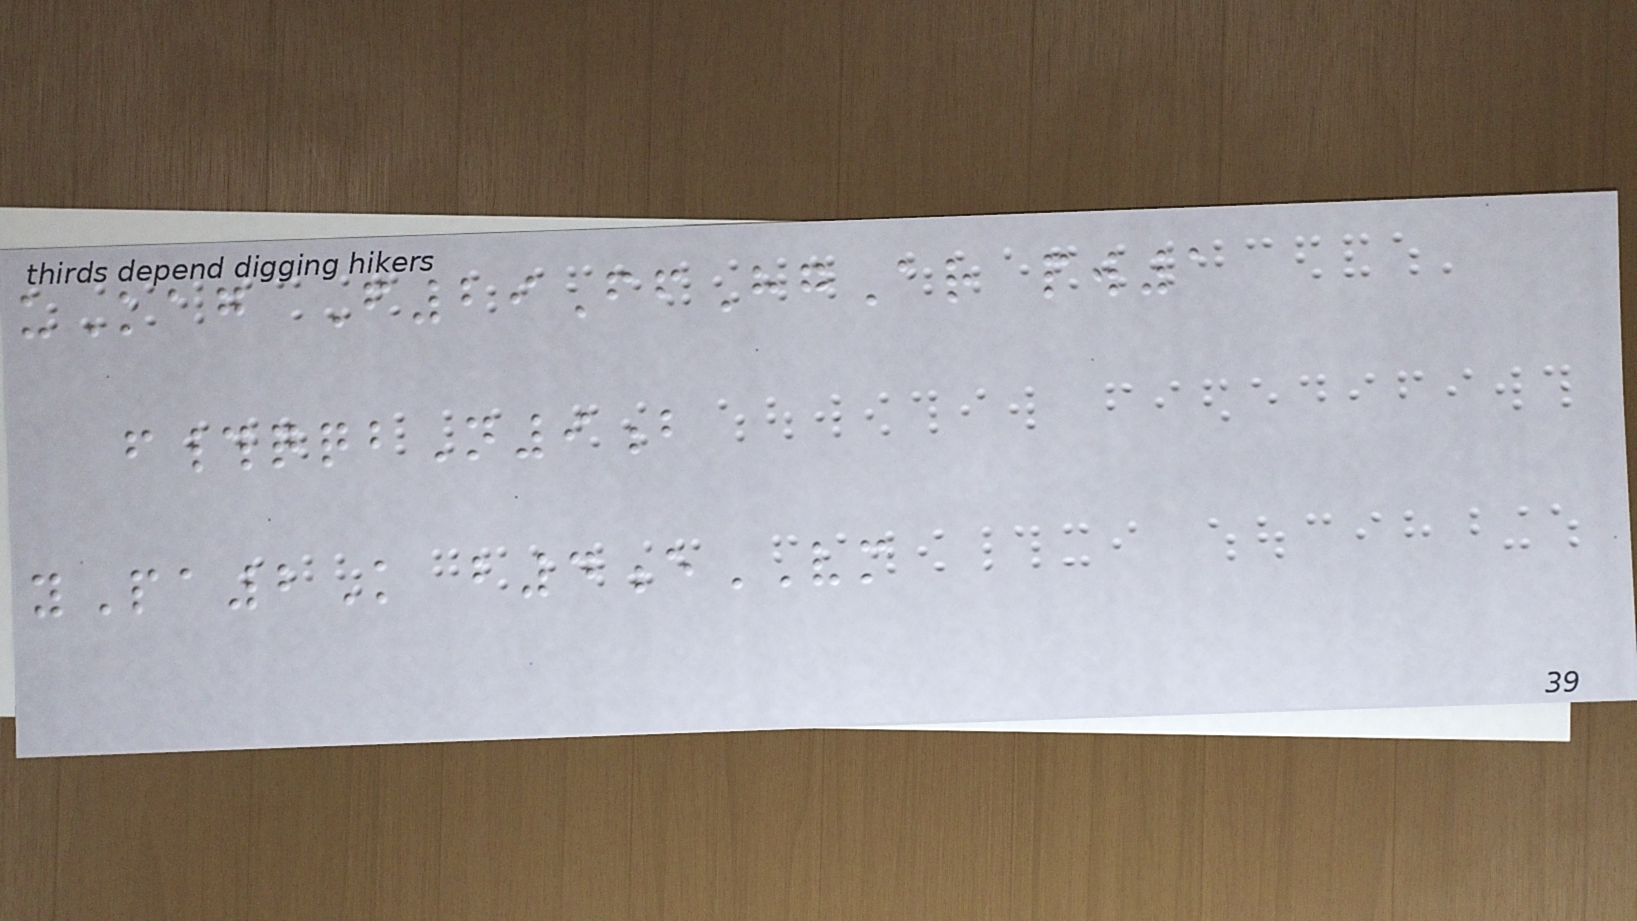uKag F29FfHgAr pw1
f#qqbN9b
yPa2K b4eVM
